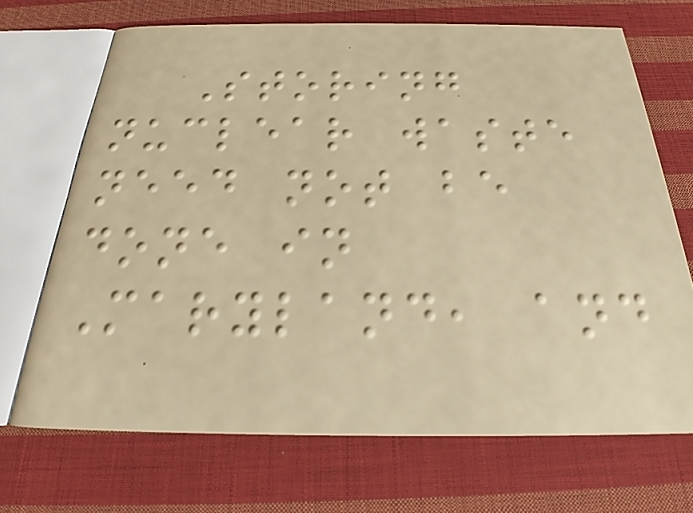Storing
nuclear waste
need not be
done in
Maryland, and
